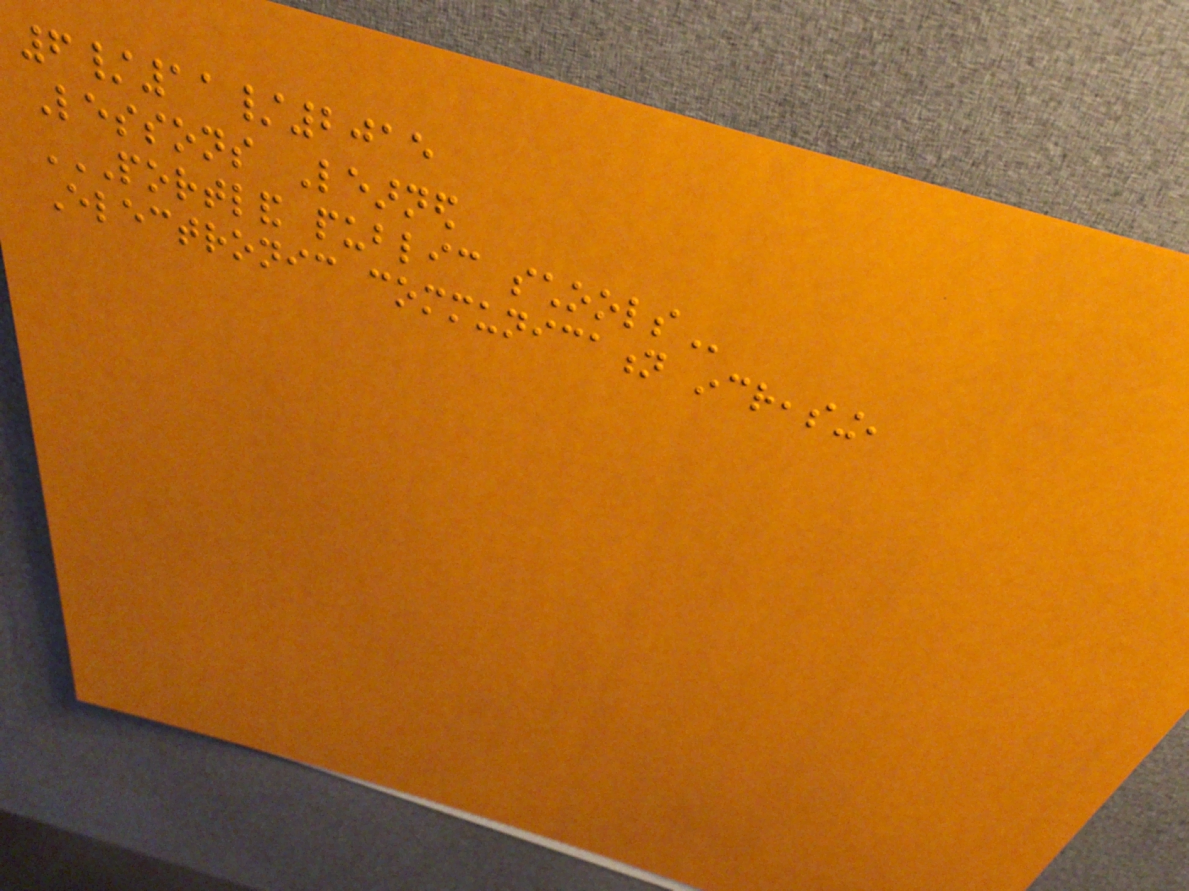6/11/2015
Lessons Learned
PORTLAND PUBLIC SCHOOLS
Electronic communication increasing,
